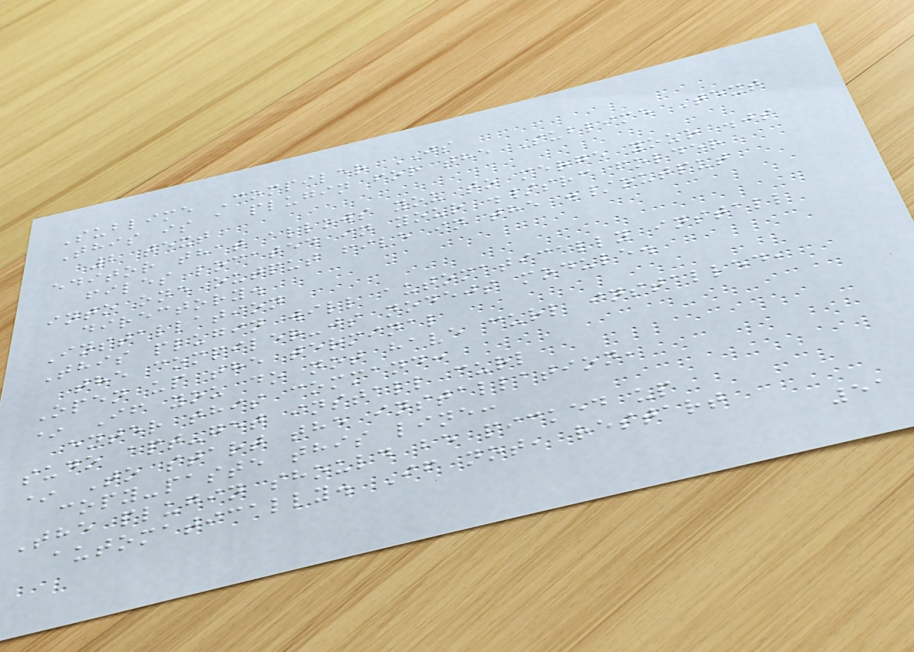Sublime Compiler JS
This is a plugin for the Sublime Text
2 text
editor that allows you to merge your .js
files located in your ./src folder
into one output file in the ./output
directory.
Installation
This plugin will automatically install
the compiler-js nodejs module.
Open up the terminal
* If you do not have curl installed,
enter this command:
sudo apt-get install curl
* To start the installation,
copy-paste this line:
The plugin should be picked up
automatically. If not, restart
51
